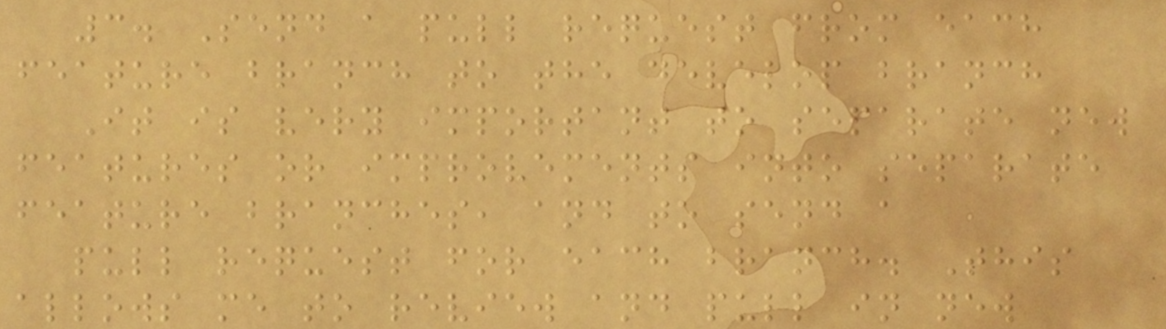3. Send a pull request from each
feature branch to the develop branch
It is very important to separate new
features or improvements into separate
feature branches, and to send a
pull request for each branch. This
allows me to review and pull in new
